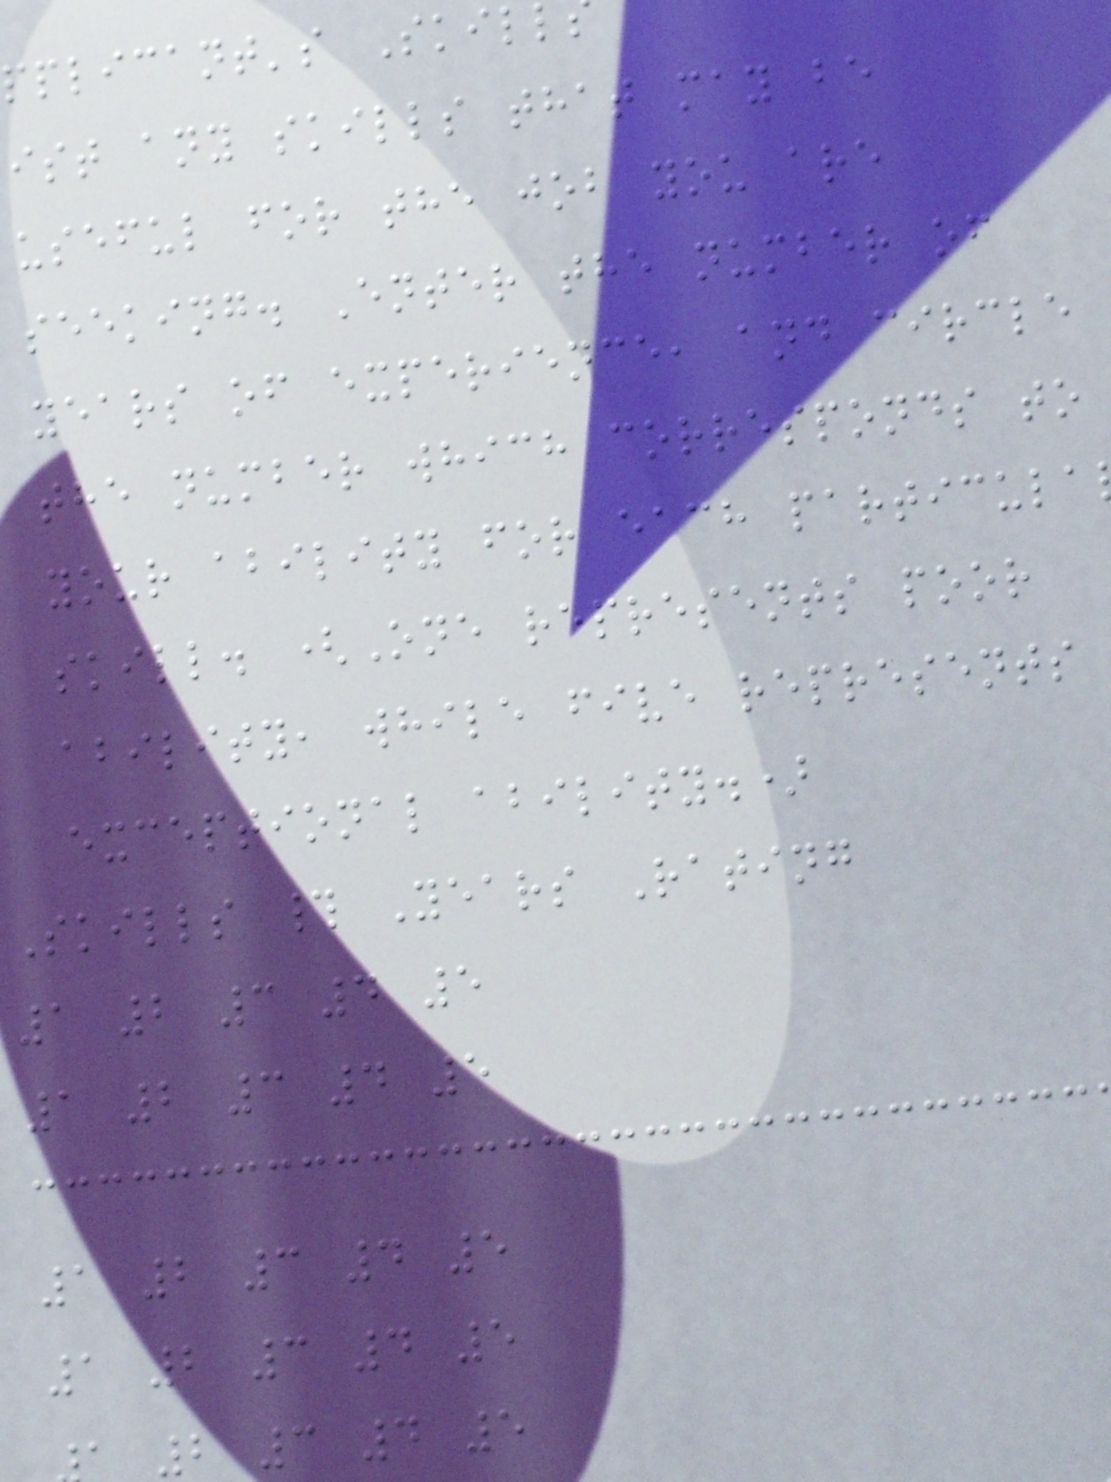pplicant's Skil
ist any skills that may be
useful for the job you are
seeking. Enter the number of
years of experience, and circle
the number which corresponds to
your ability for each particula
skill. (One represents poor
ability, while five represents
exceptional ability.)
Skills # Years Rating
1 2 3 4 5
1 2 3 4 5
1 2 3 4 5
1 2 3 4 5
2 3 4 5
